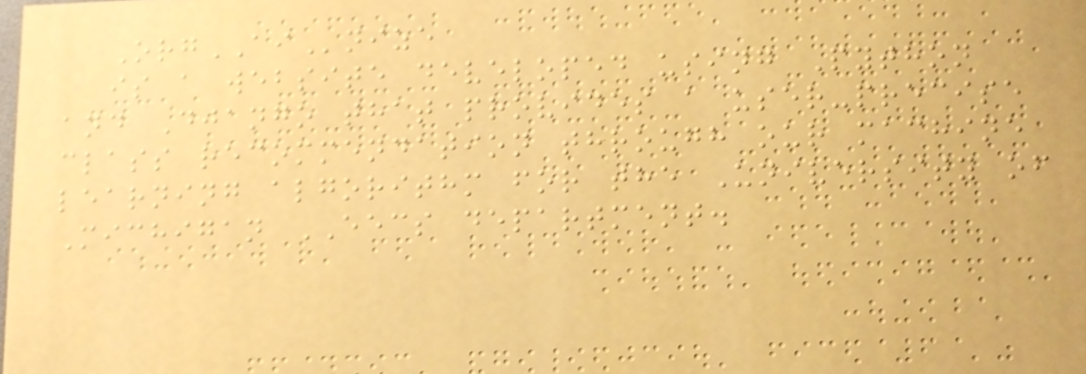OrgAInize
is a website developed using Python
and Django that provides a user-precise
class recommendation through our machine
learning algorithm for the University of
Michigan EECS department.
